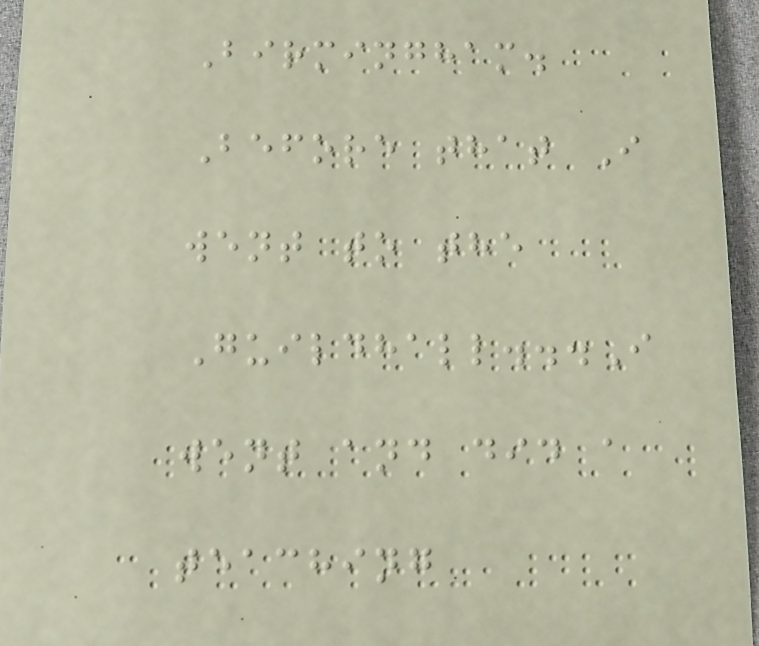Birmingham.
Before that I
went to the
Guildhall...I
went and did a
teaching
